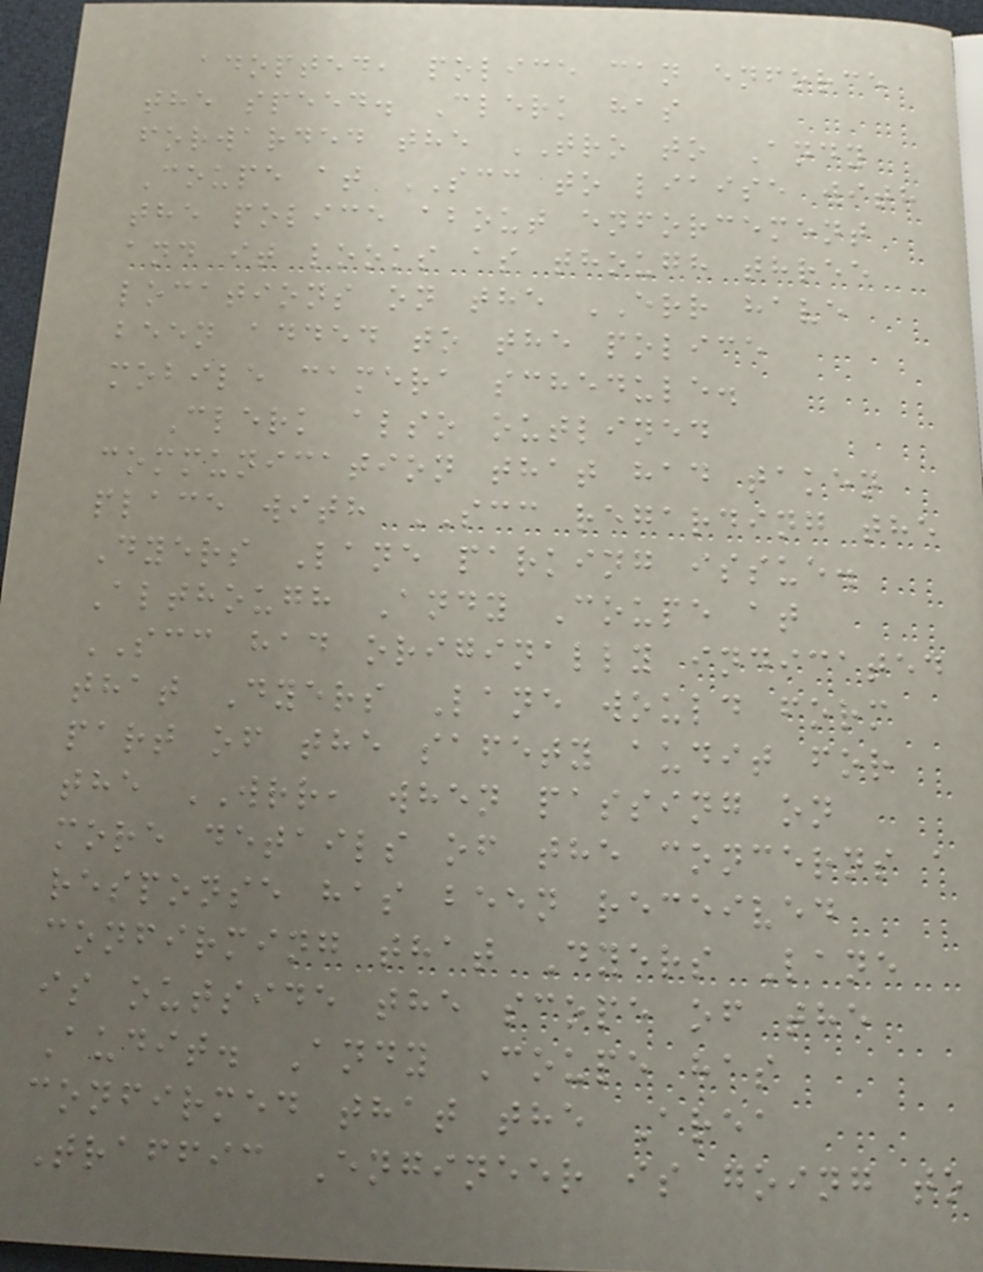adopted, police can enforce
the speed. Clerk has
forwarded the TRO to Andy
Coupe at SCC to liaise with
the police about enforcement
and it looks as though three
locations on the ERR have
been added to the police
mobile camera schedule.
Clerk also outlined
communication that had taken
place with SCC regarding the
Dyers Lane parking issue.
Although Andy Coupe at
SCC had originally indicated
that Dyers Lane would form
part of the safety audit for
the WRR, when passing on
more details of the concerns a
response has been received
confirming that Dyers Lane
is outside the scope of the
Audit. Andy Coupe has
confirmed that the Area
Traffic Engineer is going to
